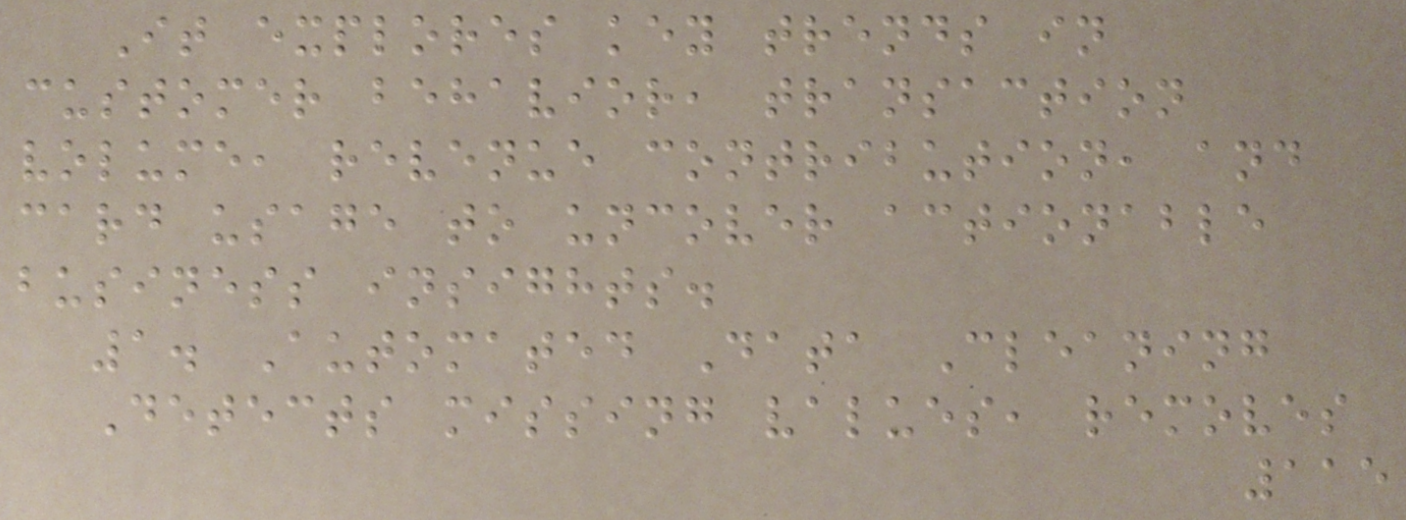It explores key trends in
customer behavior, transaction
volume, revenue contribution, and
card usage to uncover actionable
business insights.
1. Automated Data Cleaning
Detects missing values, removes
115
